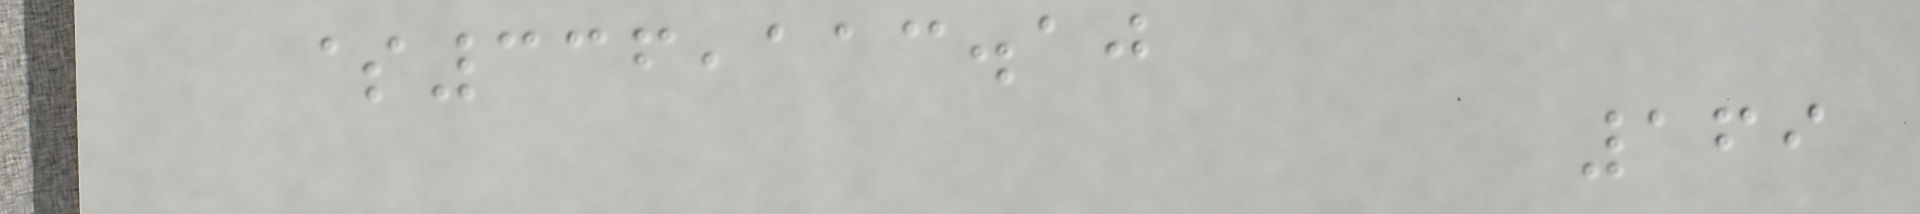$336,113.10
169
